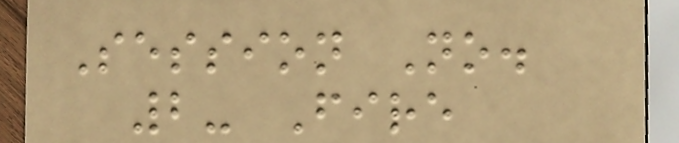Session No.
2- Fire
